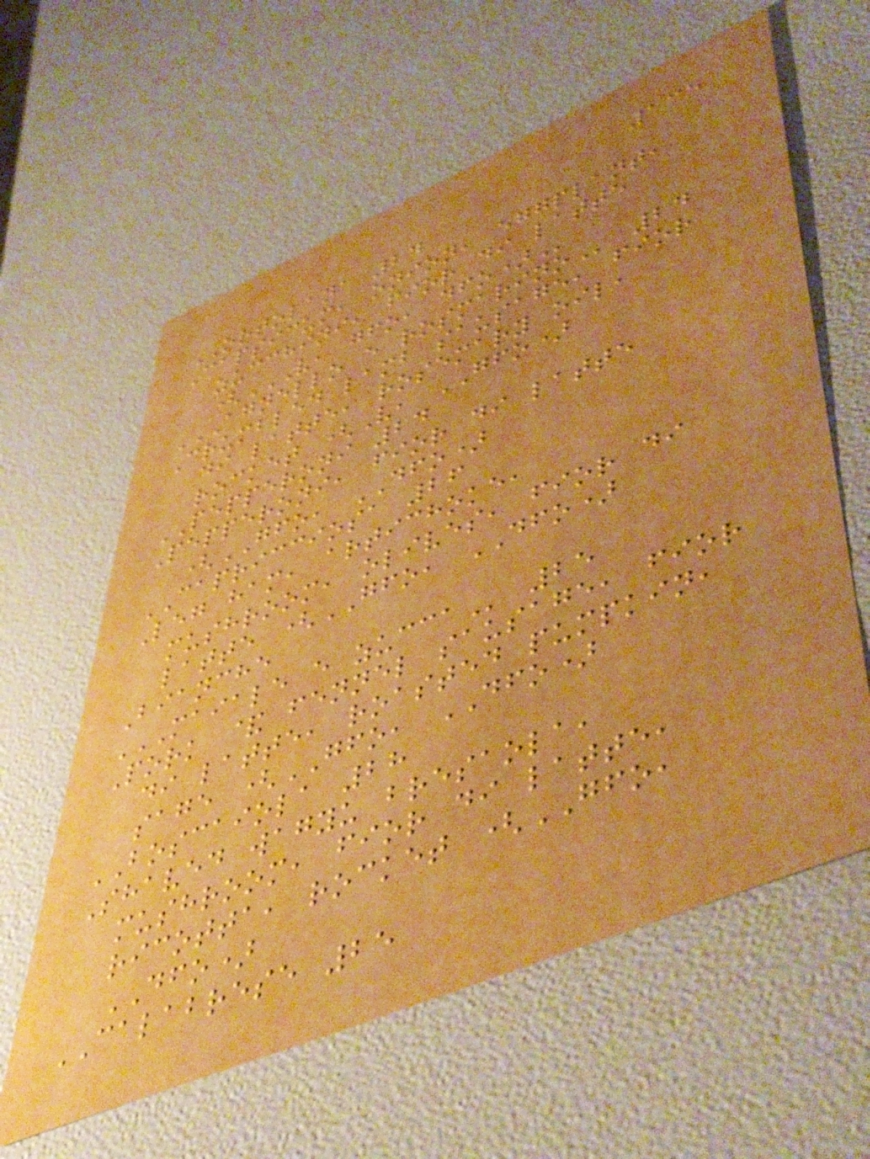135
ORTOLANA 24
Capsicum, onion, eggplant,
zucchini, fior di latte
(V, GFO, DFO)
AGNELLO E ROSMARINO 24
Crumbled lamb sausage, fior
di latte, rosemary oil,
rocket (V, GFO)
PEPPERONI 24
Pepperoni, fior di latte
(GFO, DFO)
CAPRICCIOSA 26
Leg ham, artichoke,
mushroom, olives, fior di
latte (GFO, DFO)
Bianche
MAIALE E ZUCCA 25
Pork & fennel sausage, fior
di latte, roasted pumpkin,
sage (GFO, DFO)
BOSCAIOLA 28
Shaved wagyu bresaola,
mushroom, fior di latte,
ricotta, rocket (GFO,
DFO)
CALABRESE 25
